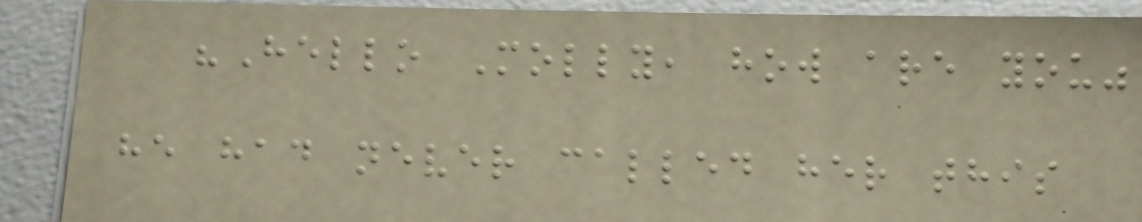"Hello Molly, how are you"
he had never called her this
